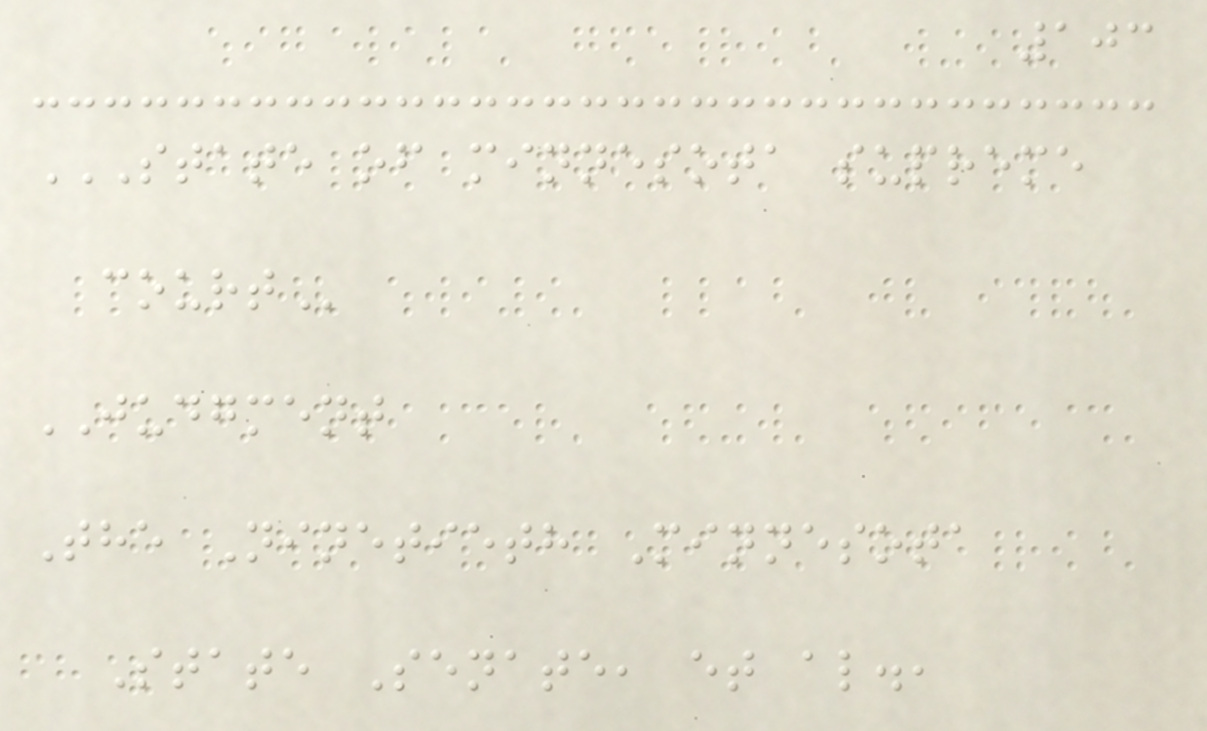103
STATE OF MINNESOTA SUPREME
COURT
JUDGMENT
The Ninetieth Minnesota
State Senate, et al.,
